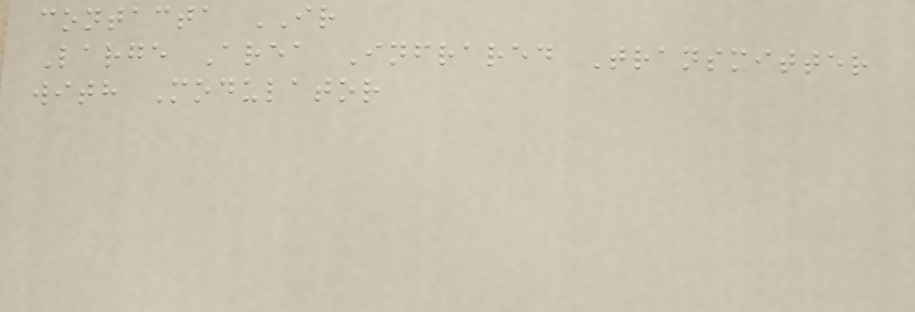contacta IR
Large Area Infrared Transmitter
with Modulator
